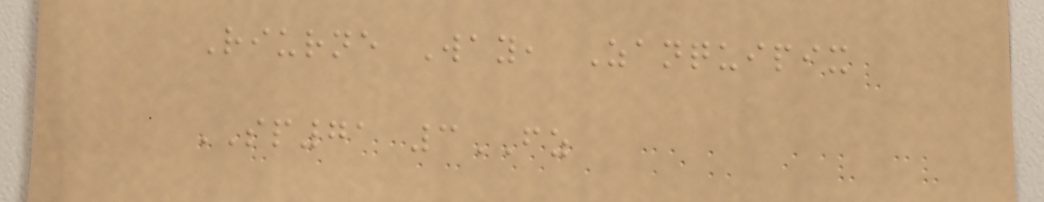Riurne Way, Zanquipix
SP71 3FZ
